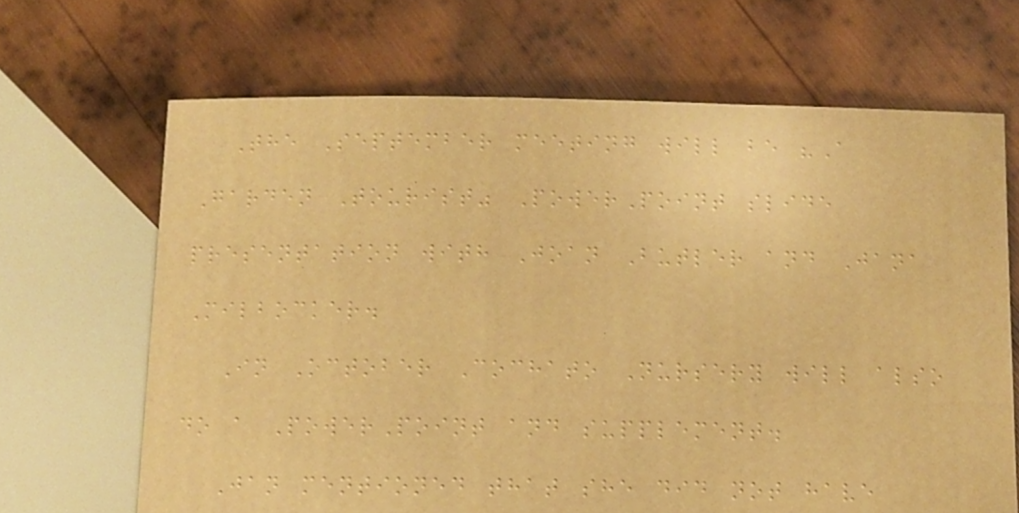The September meeting will be "A
Garden Tourist" PowerPoint slide
presentation with Joan Butler and Jana
Milbocker.
In October Cochato Nursery will also
do a PowerPoint and supplement.
Jan mentioned that she did not have
